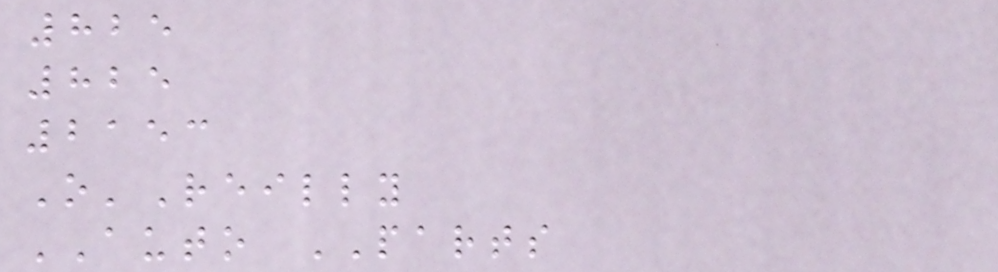825
825
2153
O'Reilly
AUTO PARTS
